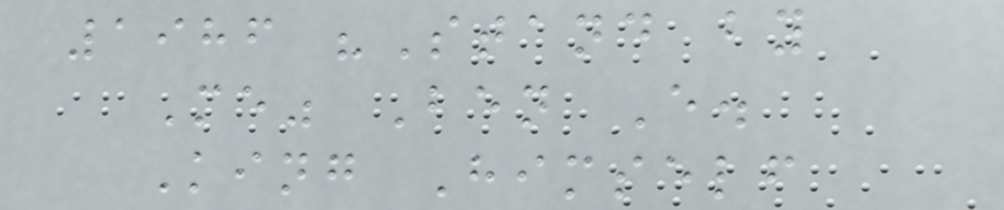1986 "Stand by
Me" Ben E.
King Himself
